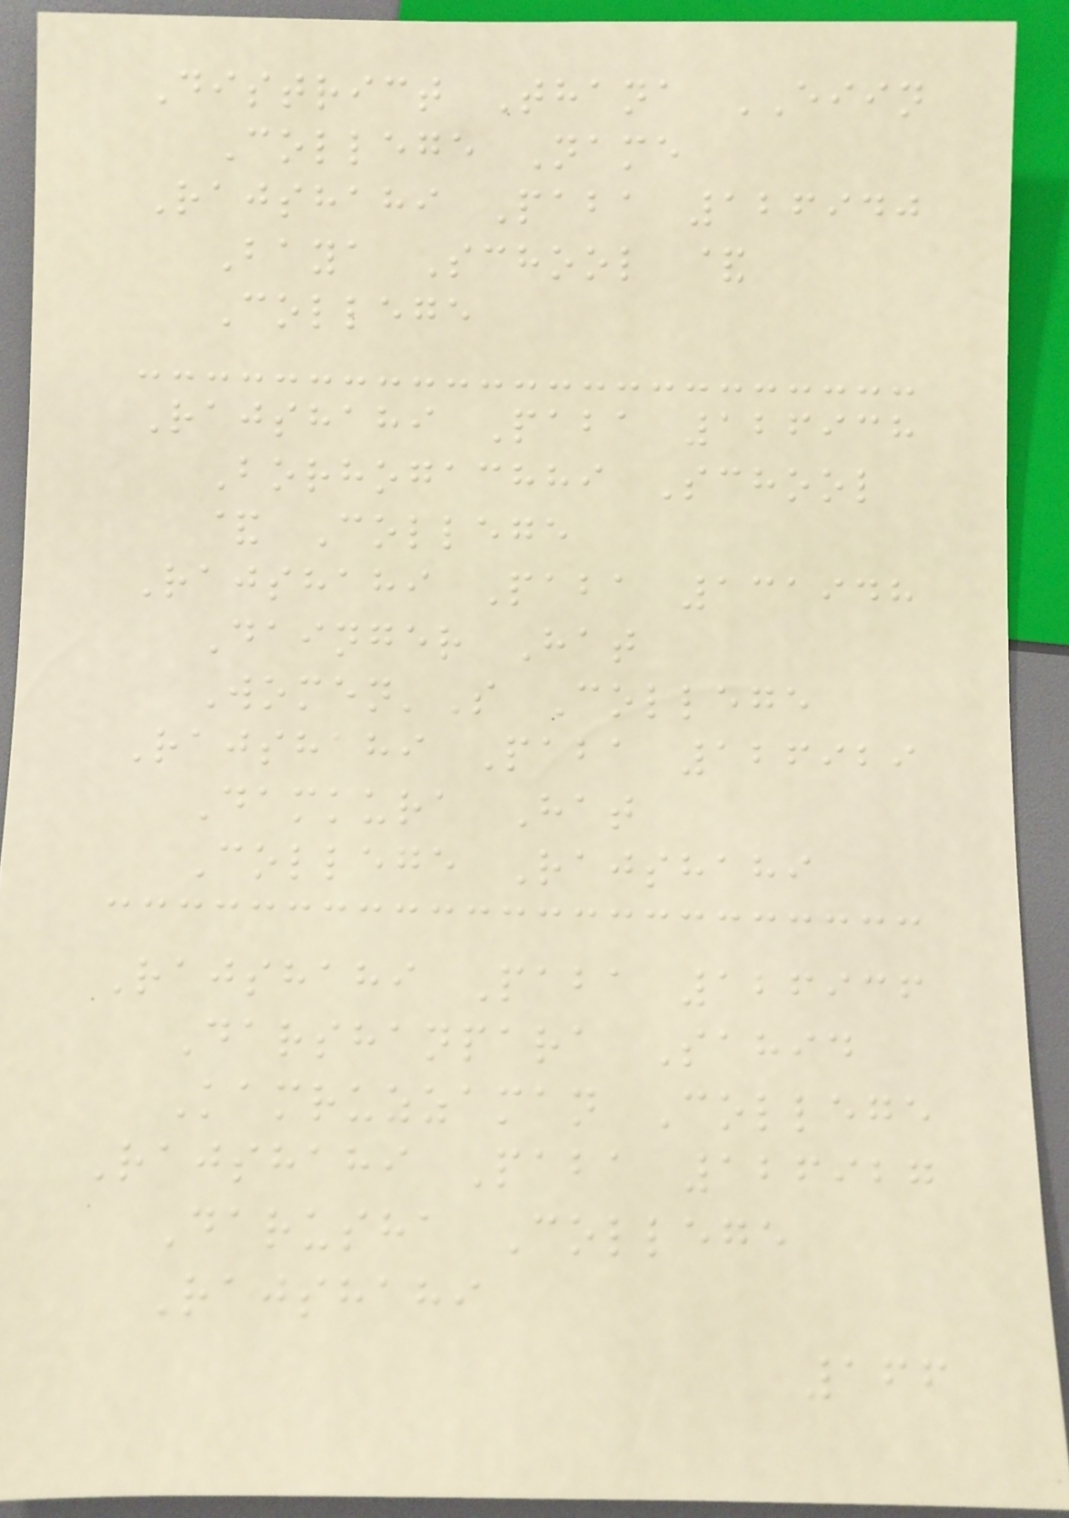District Thana EIIN
College Name
Rajshahi Paba 126940
Baya School &
College
Rajshahi Paba 126938
Borhogachhi School
& College
Rajshahi Paba 131948
Dainger Hat
Women'S College
Rajshahi Paba 126929
Damkura Hat
College Rajshahi
Rajshahi Paba 126936
Darshanpara Sahid
Kamruzzaman College
Rajshahi Paba 126927
Darusha College
Rajshahi
166
